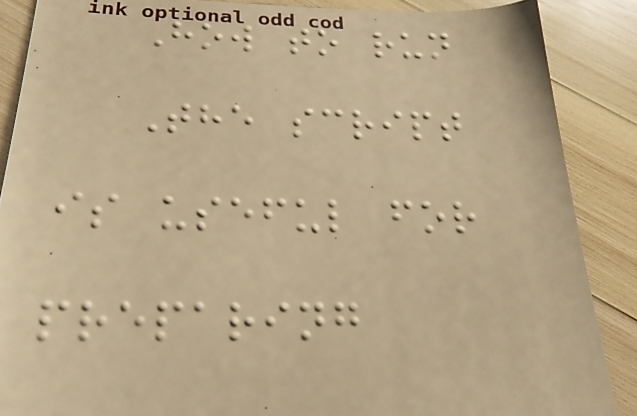How to run
The script
is useful for
preparing
